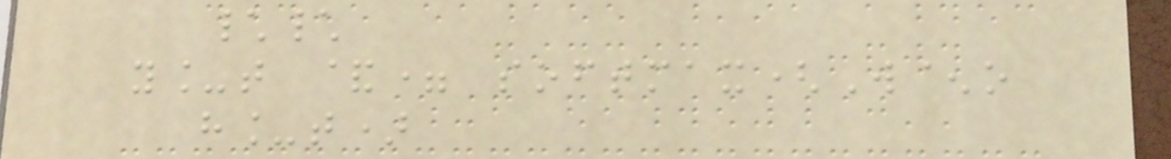\\
y_t &= softmax(W^o
h_t)
